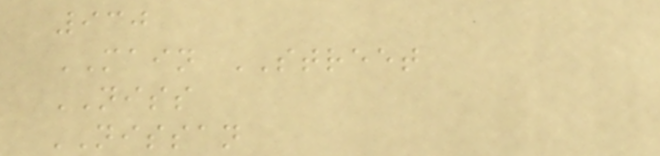930
MAIN STREET
NISS
NISSAN
